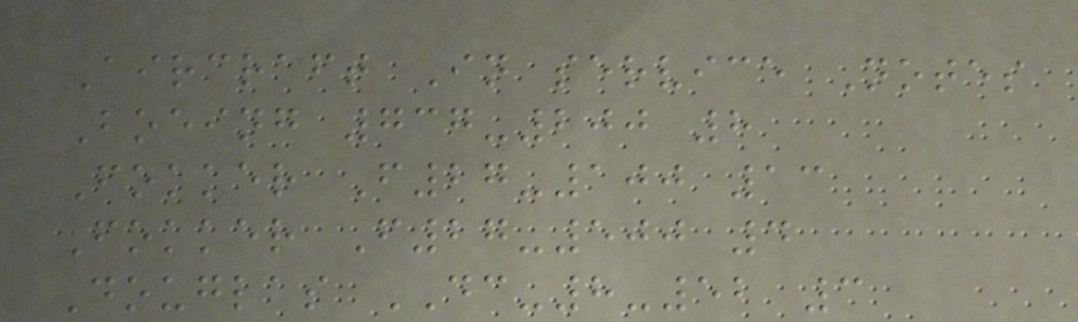Aircraft In service Notes
Boeing 737-200 8
Fokker F27-100 13
Fokker F27-500 4
Douglas DC-8-52 3
